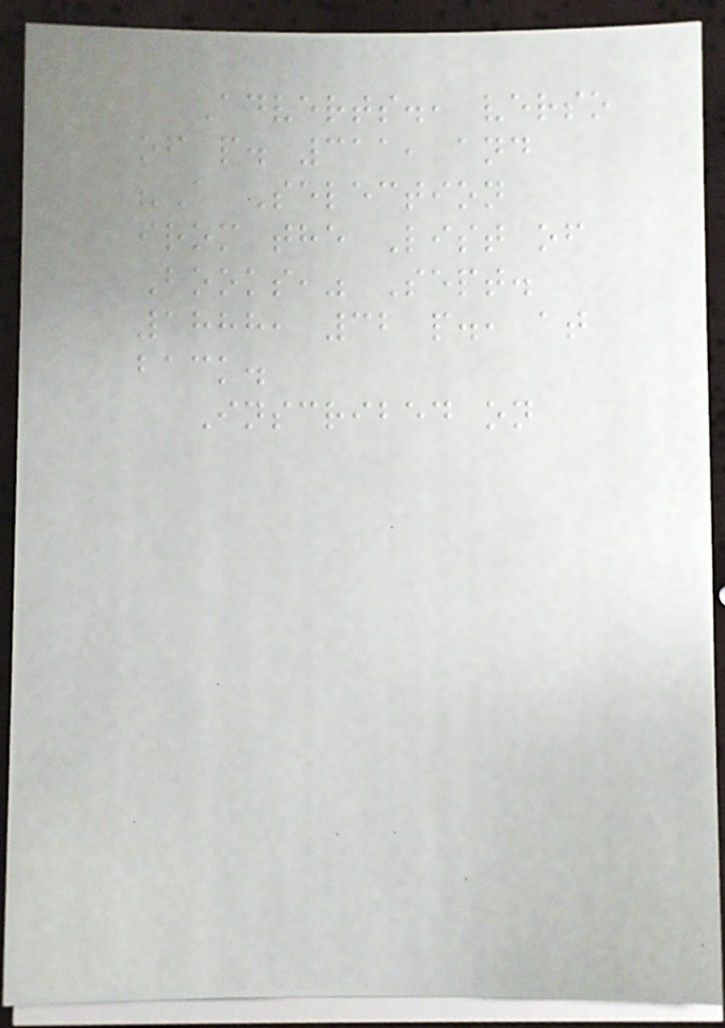Adverts., verso
of p. 311, and
"A Selection
from the List of
Books," Sept.
1888, 32 p., at
back.
Inscribed on
